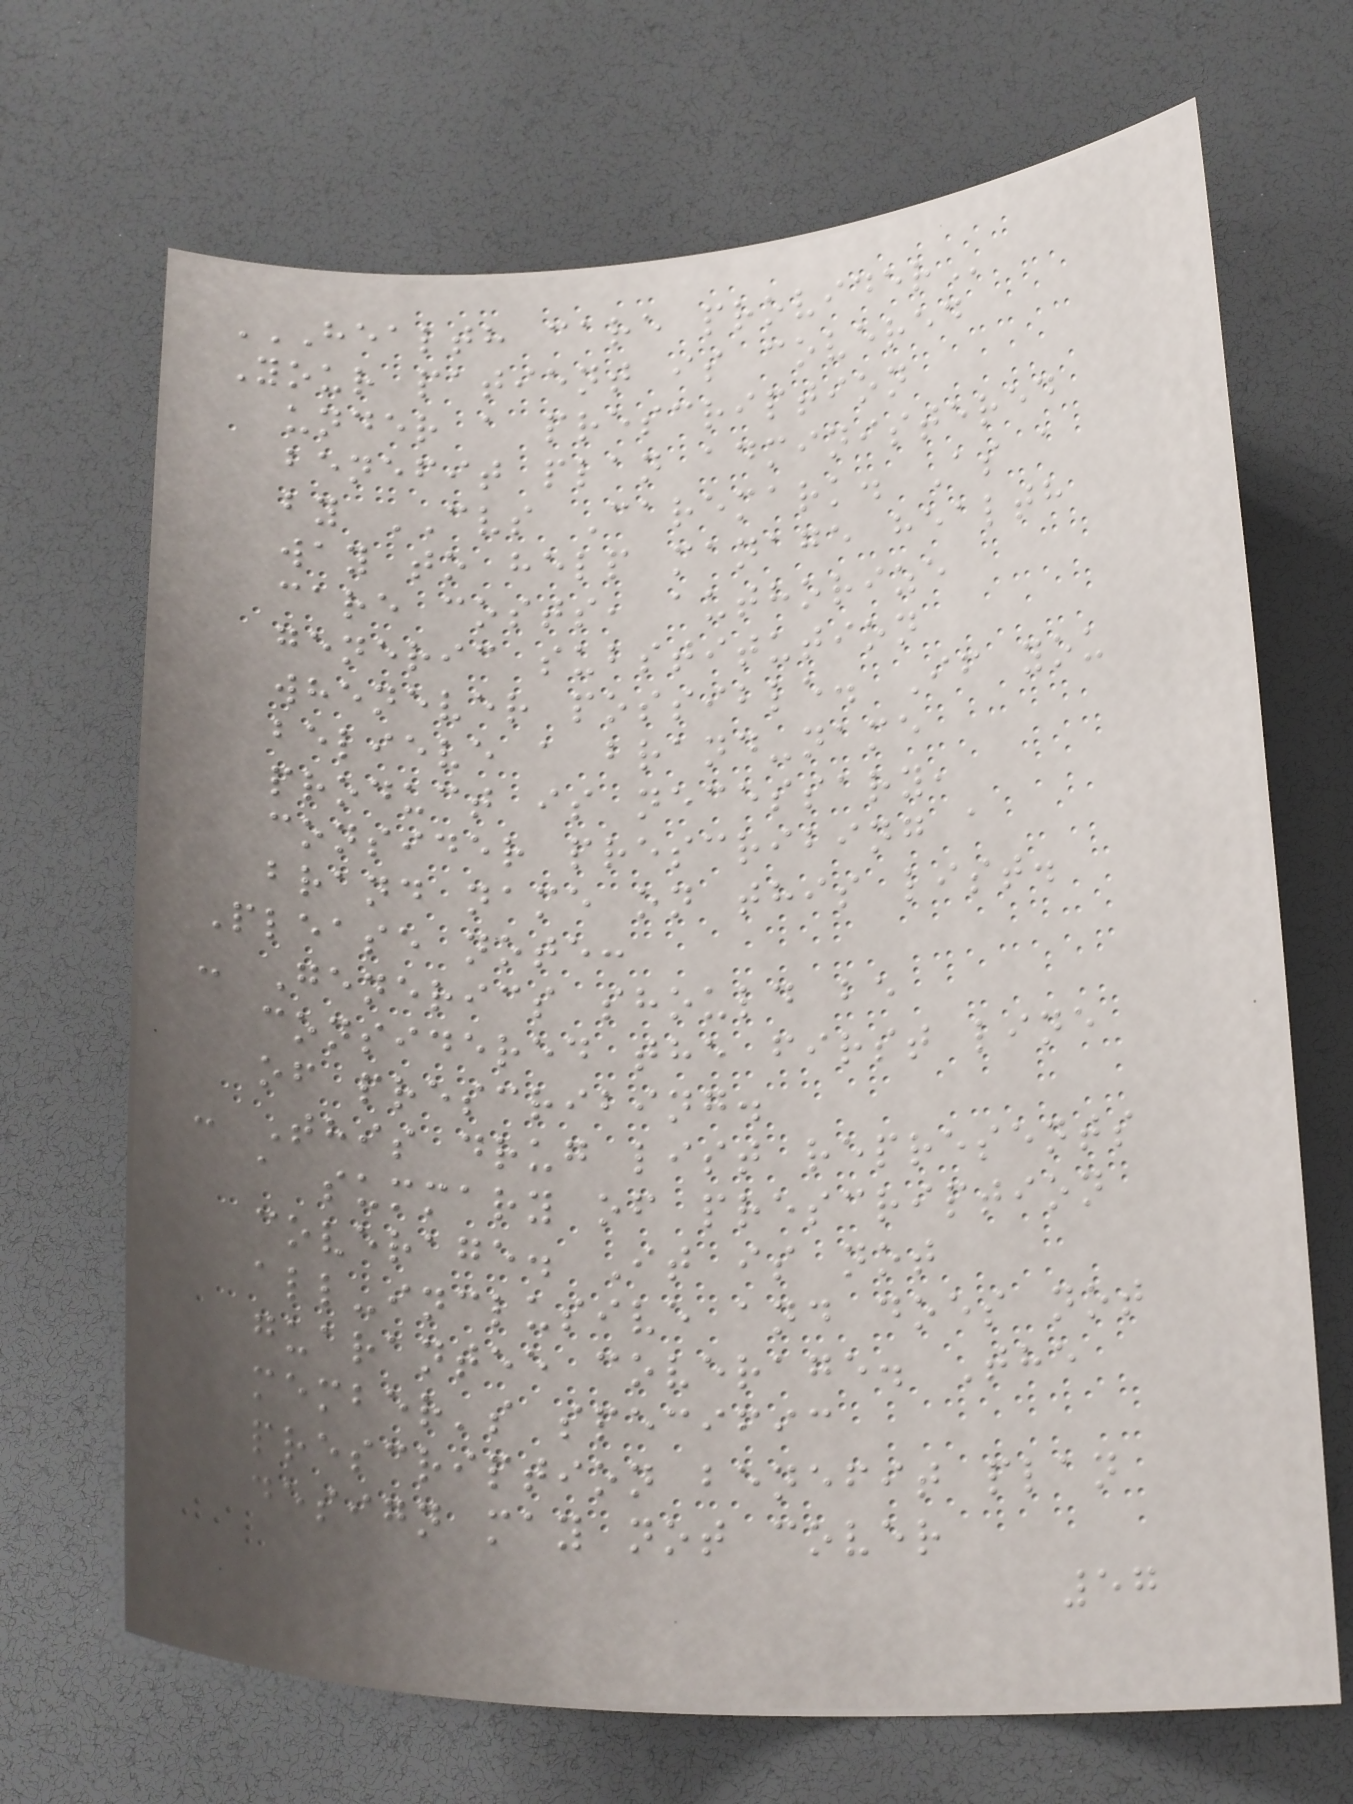HEALTH CARE PROVIDER
Your patient is covered
under a prescription
benefit plan administered
by CVS Caremark. As a
way to help manage health
care costs, authorize
generic substitution
whenever possible. If you
believe a brand-name
product is necessary,
consider prescribing a
brand name on this list.
Please note:
- Generics should be
considered the first line
of prescribing.
- This drug list represents
a summary of prescription
coverage. It is not
all-inclusive and does not
guarantee coverage. The
member's specific
prescription benefit plan
design may not cover
57
